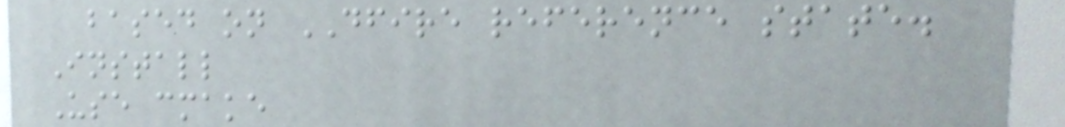based on DFIRE reference state.
Install
Use cmake
